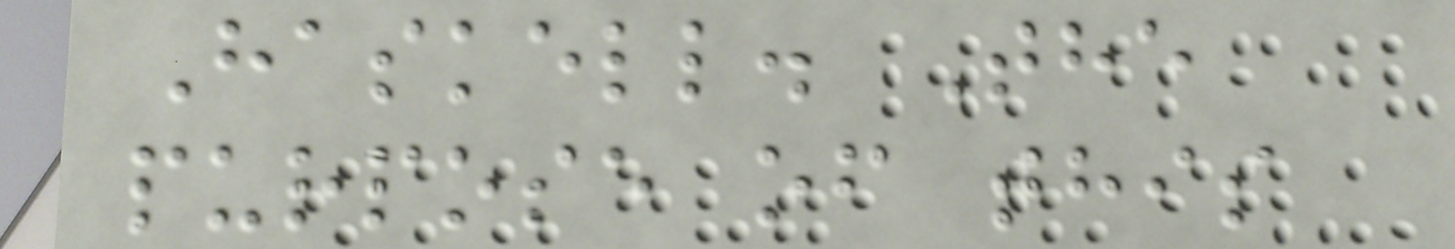Haskell. The
purpose of this
